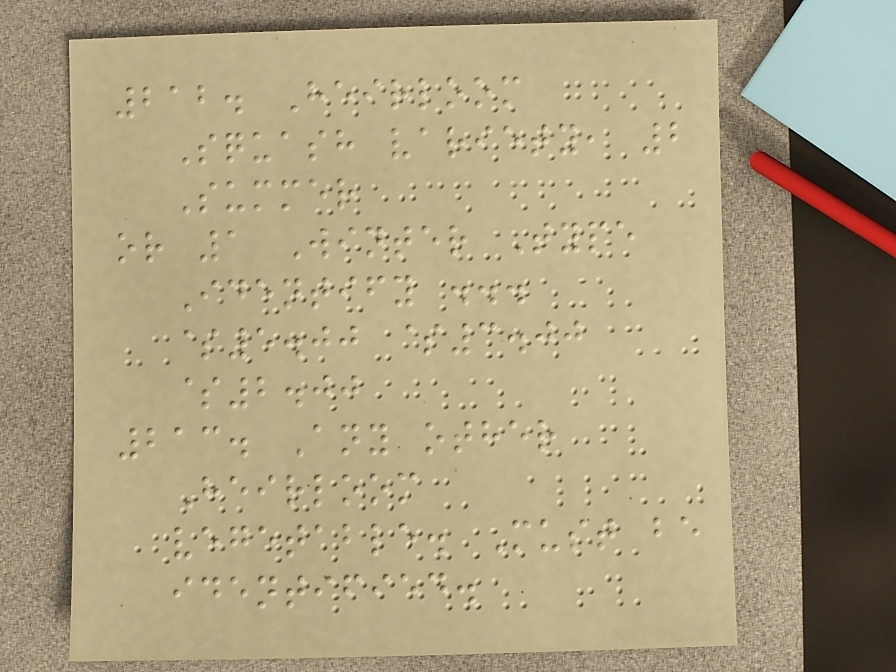212. Heirloom
Squash variety, 2
Summer
or 1 Winter Type
Identify ...
$5.00 $3.00
$2.00
213. Any other
Heirloom
vegetable. Must be
identified.
